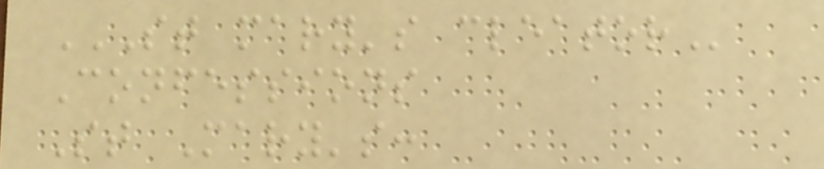ST MARY'S CLEATOR
Confessions
St Mary's:
